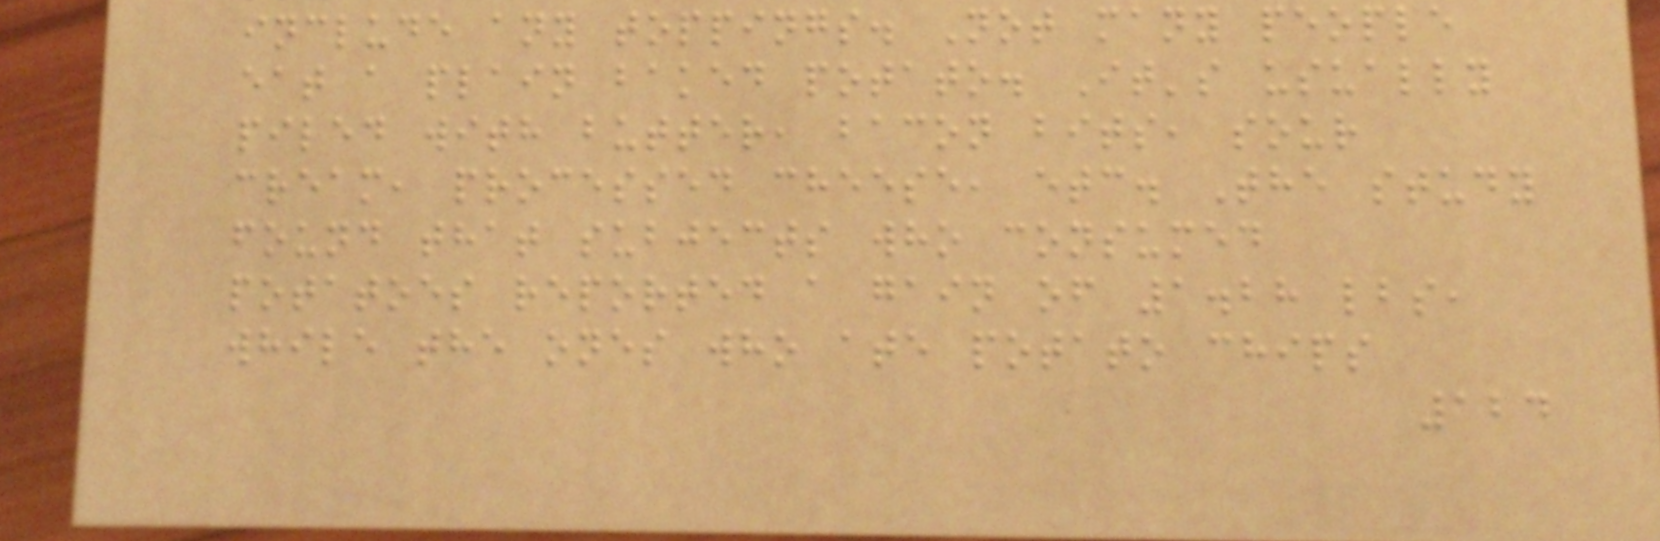include any toppings. Not many people
eat a plain baked potato. It's usually
piled with butter, bacon bits, sour
cream, processed cheese, etc. The study
found that subjects who consumed
potatoes reported a gain of 1.28 lbs,
while the ones who ate potato chips
124
